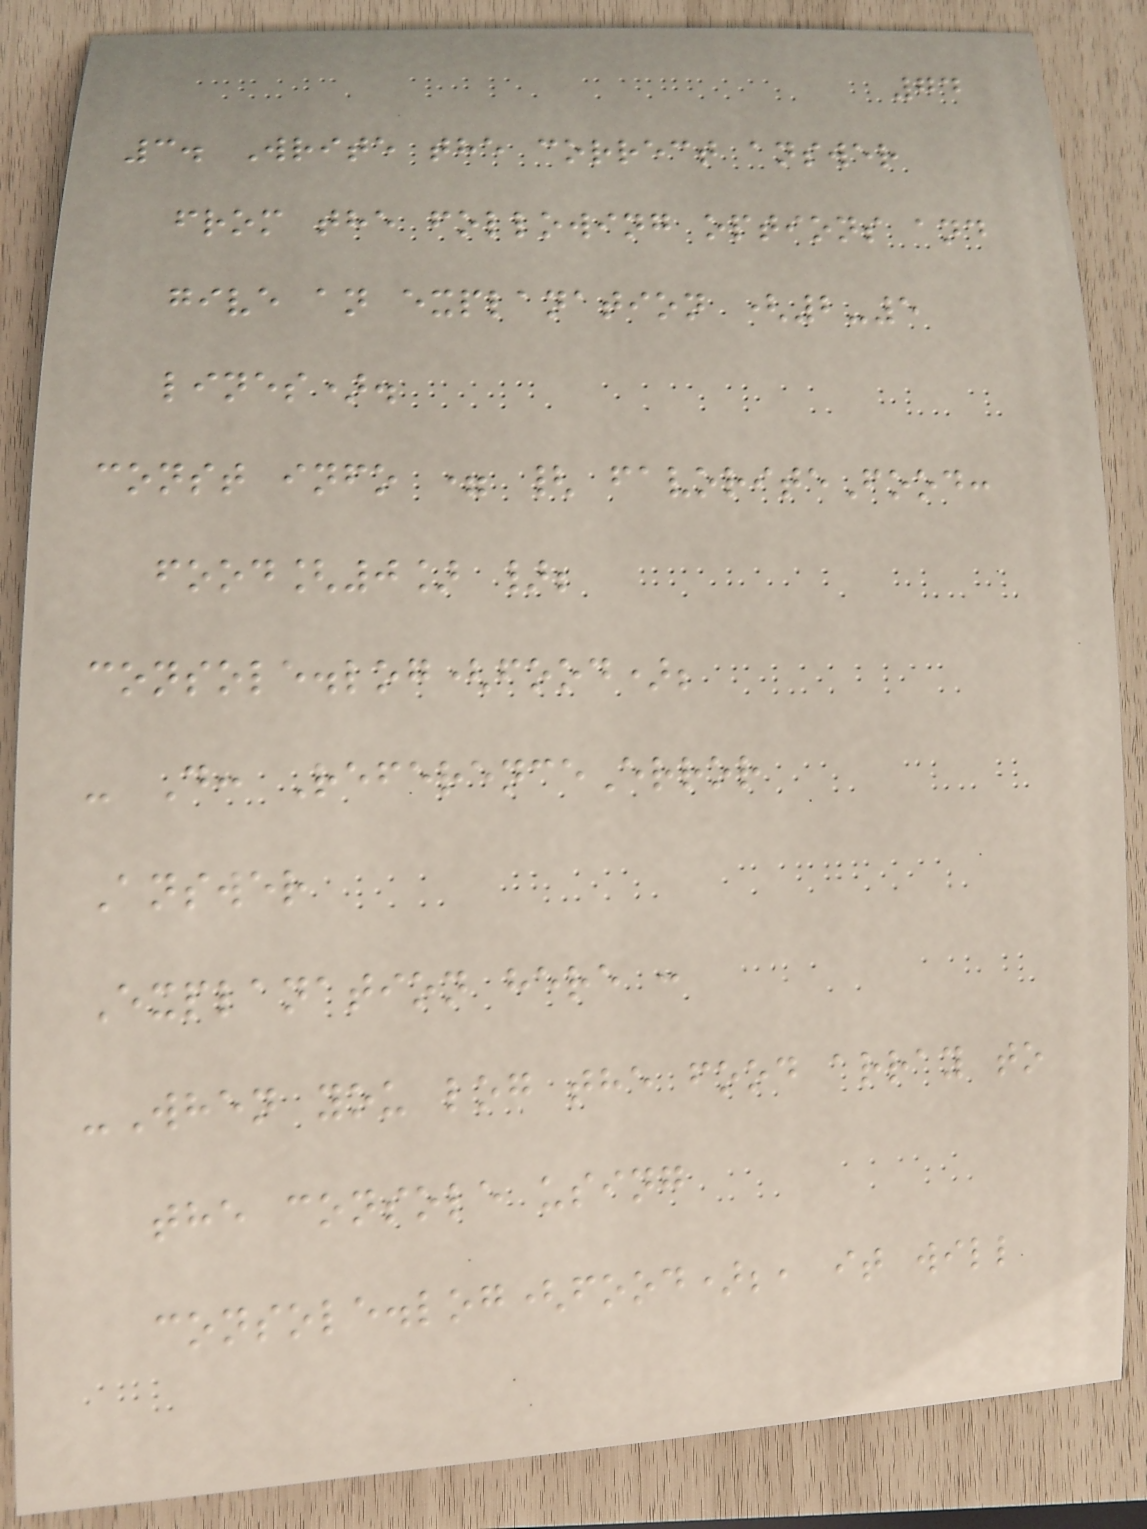74
3. Write the correct answer
from the following options and
give an explanation (2-5
lines).
const info = { favoriteFood:
food[0] };
console.log(food);
- D: ReferenceError
Answer
Explanation here :
-When you log the food array to
the console using
console.log(food);, it will
